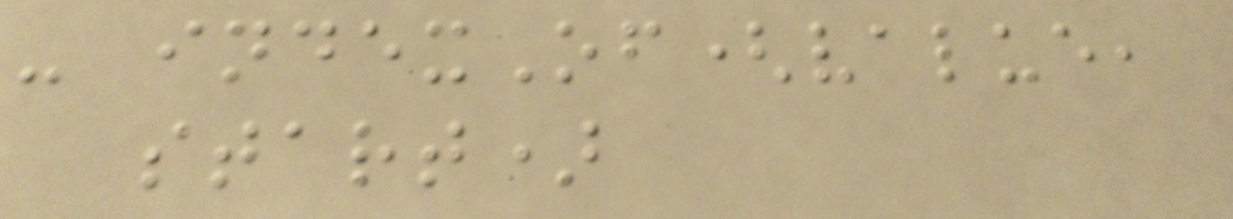- indexOf(value,
start)
